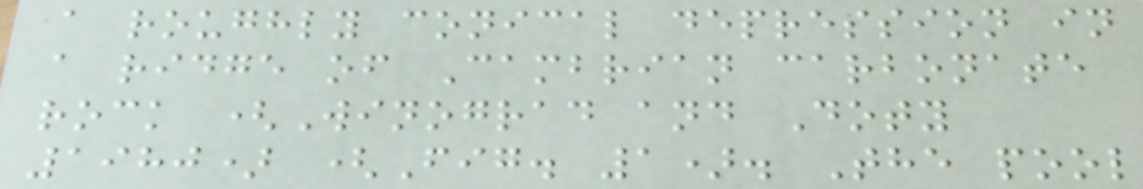a roughly conical depression in
a ridge of Cambrian carbonate
rock (Winograd and Doty
1980) (Fig. 1). The pool
